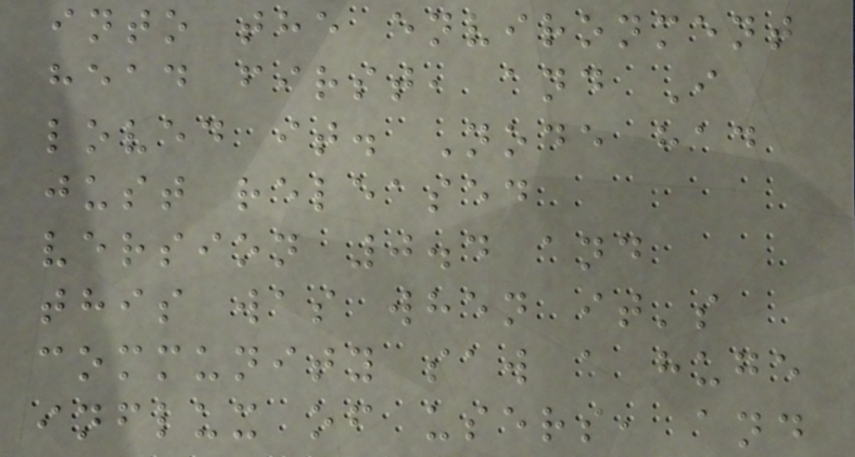into the environment
head first, and I
loved it. Node had
just released
version 0.4 and
this was when it's
community saw a huge
influx of users, and
